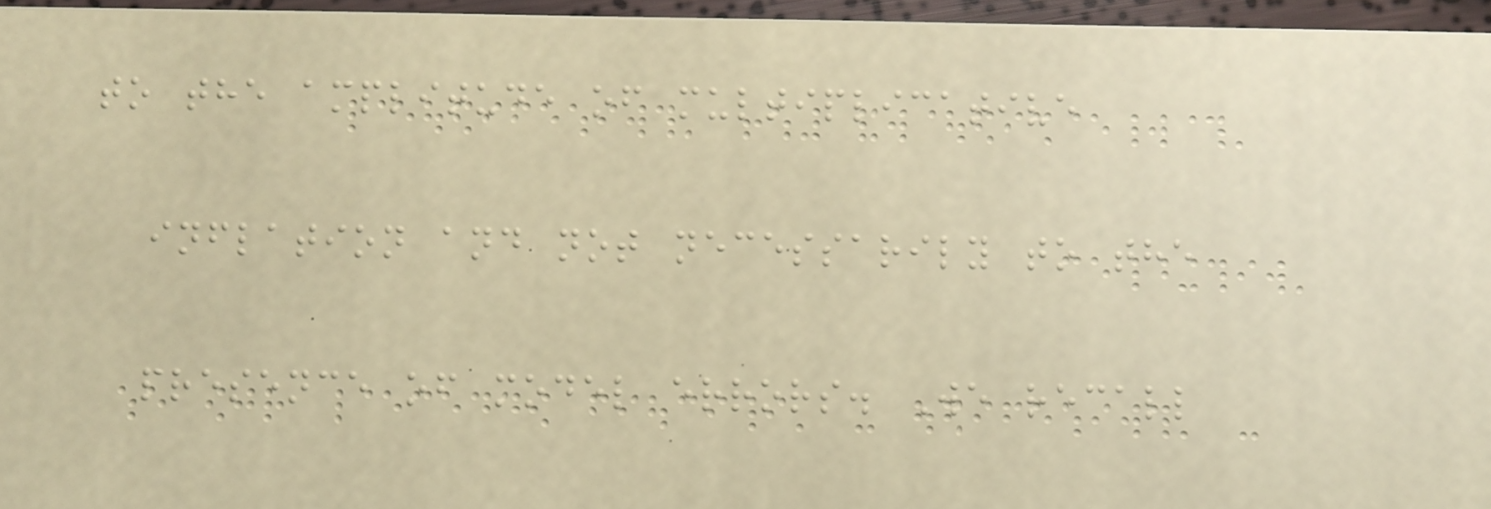to the amplitude of multiplicative
inflation and not necessarily to the
presence of model errors. We recall
